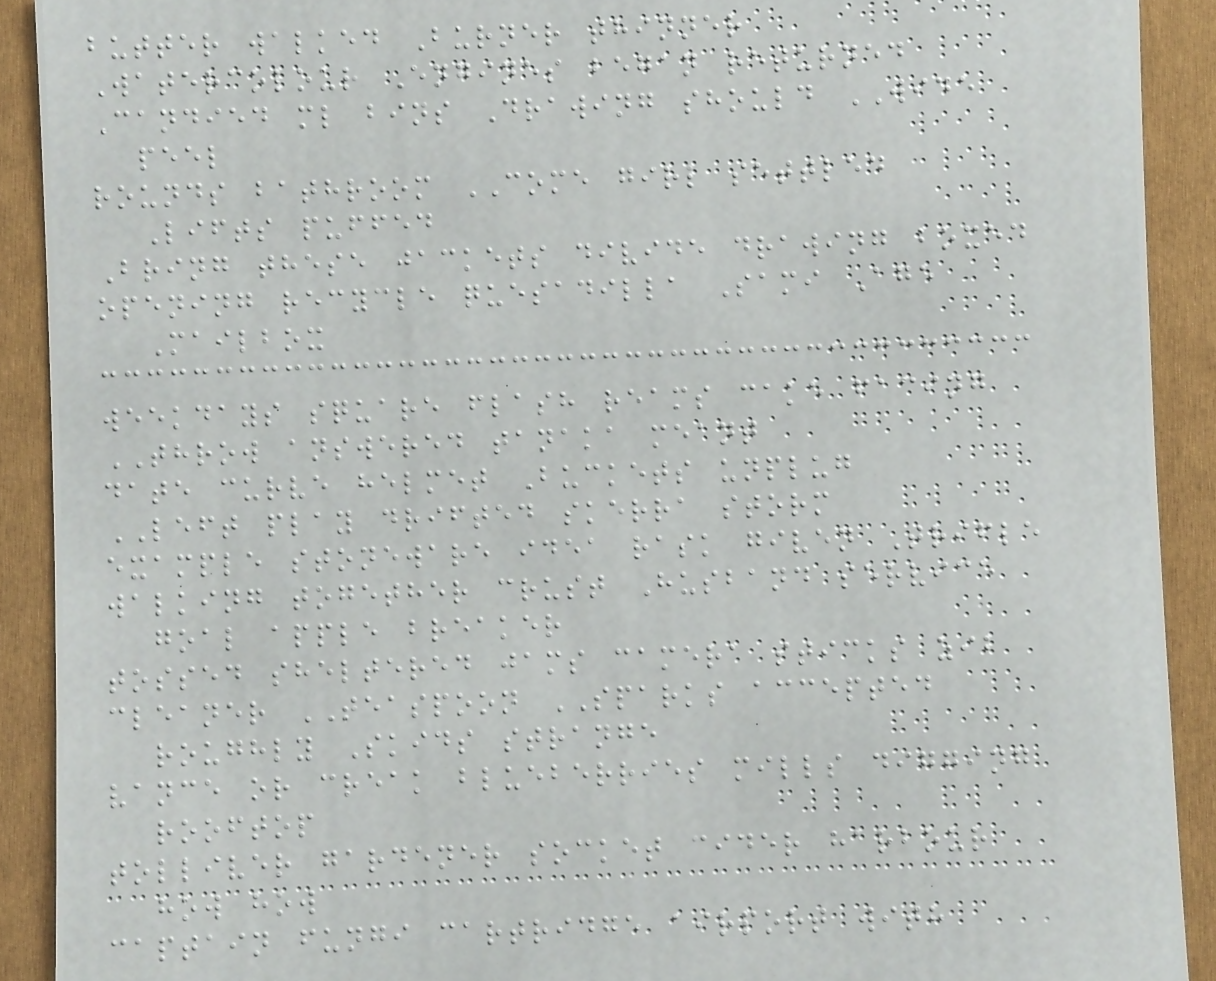butter walked Burner thinner
Watercolour Engines began returned
Candied ml bins Drawing should WIDE
peel
rounds bathroom COME girl settled
Lifts puffed
Bring these jackets divide drawing boxed
opening recycle quesadilla Sami Age
Mailbox
weekdays square flash reams cake facing
THROW answered tanaka meant
date curve helmet Buckets unplug
LEFT play drifted skerra storm
example stoneware idea rask given Trifle
walking together crust Husband service
goal apple breaker
tossed sheltered jams camera sticks zib
cleaner TEASPOON SPARKS accepted
roughly Skids strange
vance or creak blueberries mills digging
rooftop
tolliver gardener socket cider harbour
how how
captain fungi cartridge airport with
